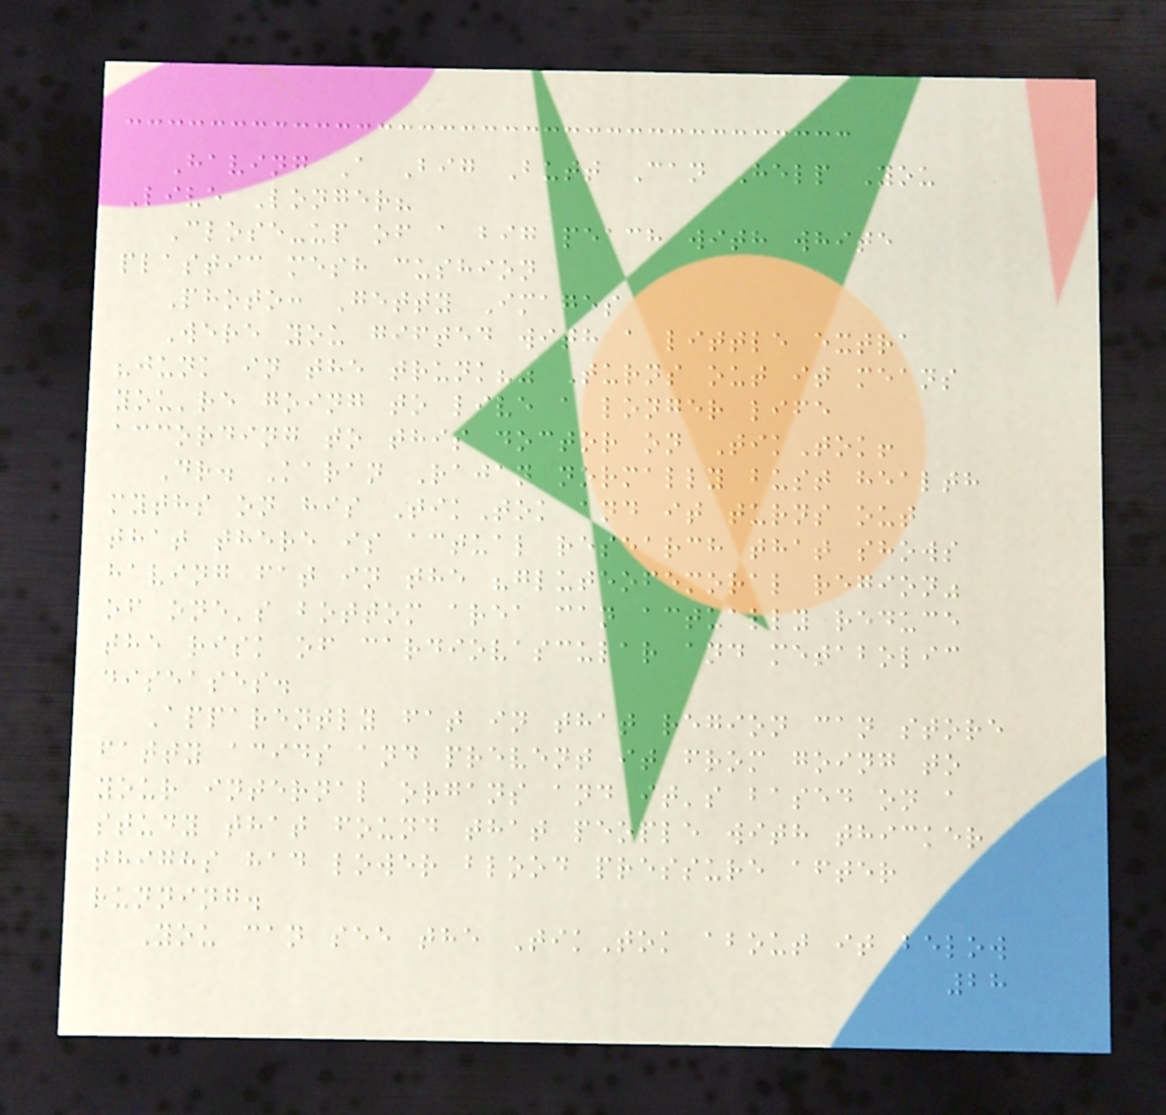Having A Big Butt Can Help You
Live Longer?
Close-up of a big peach with white
plastic mesh cushion
Photo: Getty Images
Were you gifted with a little extra
"junk in the trunk?" Turns out it means
you're going to live a longer life
according to this doctor on TikTok!
Dr. Karan Rajan normally bust health
myths on his TikTok and it turns out
that there is actual research that shows
having fat in the "gluteofemoral region"
of one's bottom area can actually reduce
the risk of cardiovascular and metabolic
diseases.
Apparently fat in that region can store
fatty acids and prevent it from going to
your internal organs and it's based on a
study that found that people with thicker
thighs had lower blood pressure after
running.
You can see the TikTok about it below
28
